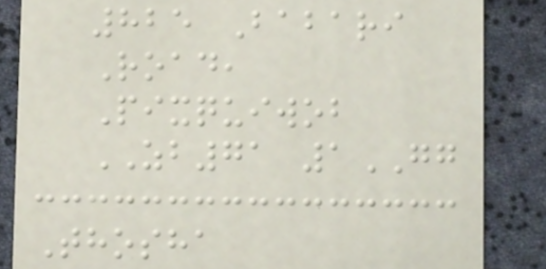825 Babari
Road,
Pixquiwob
ZB71 1GG
Thosha
